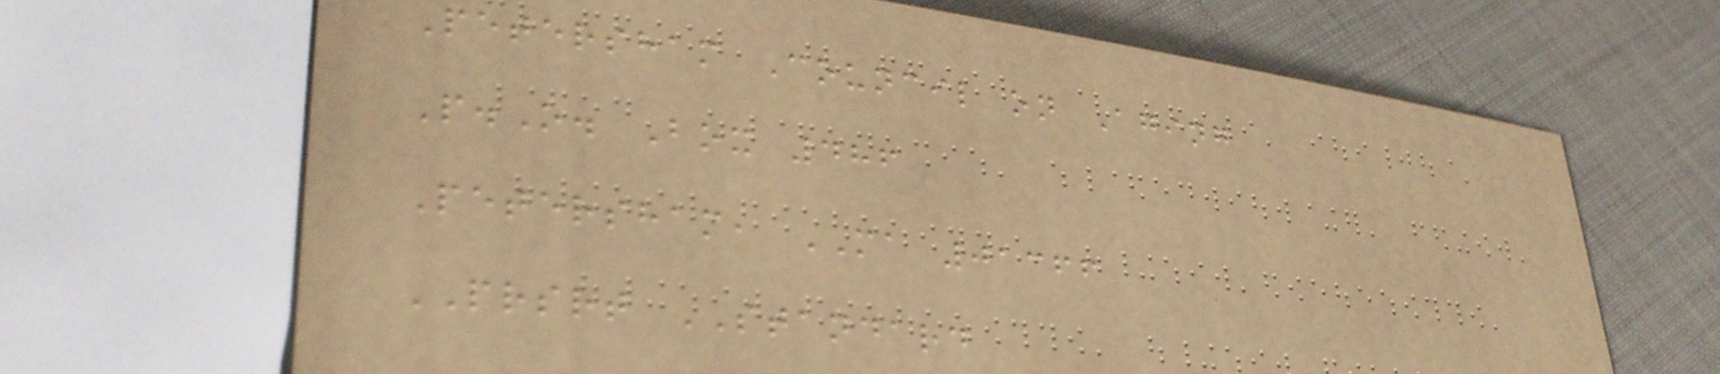Petersham Council on Aging
P.O. Box 486
Petersham, MA 01366
PRSRT STANDARD
